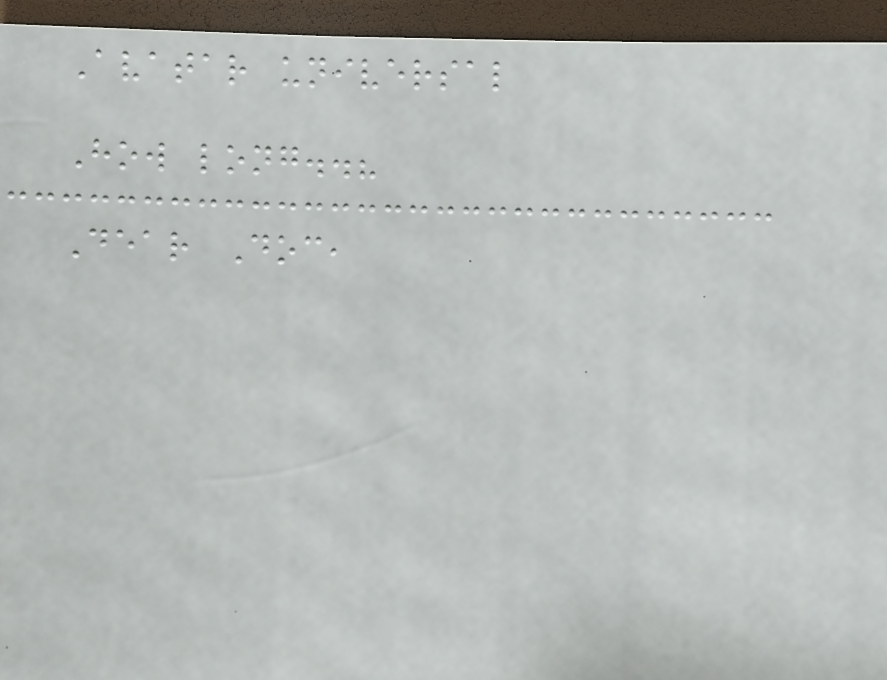Avatar universal
How long..?
Dear Doc,
